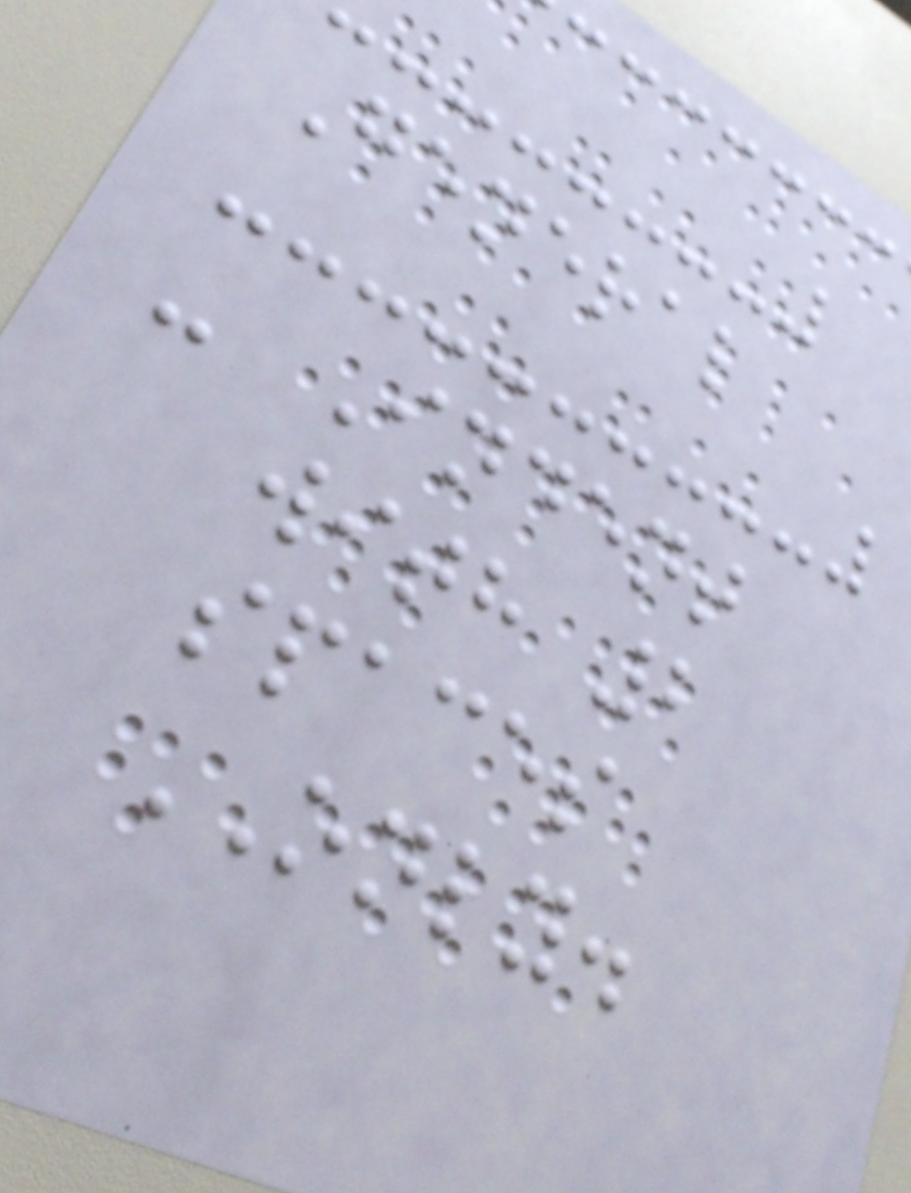General
- Indent
with 2
spaces
ONLY.
